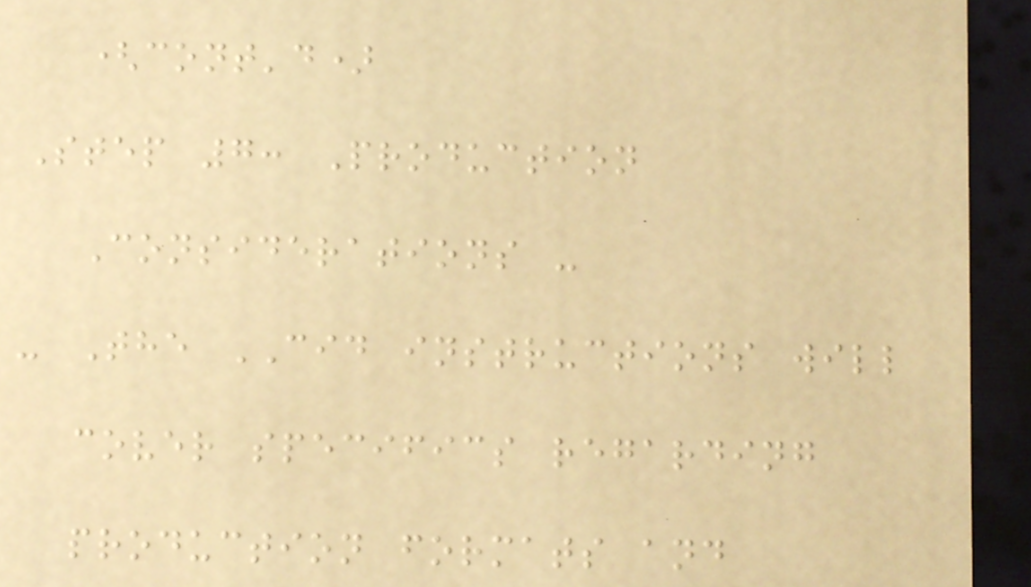(cont'd)
Step 7: Production
Considerations -
- The CID instructions will
cover specifics regarding
production formats and
